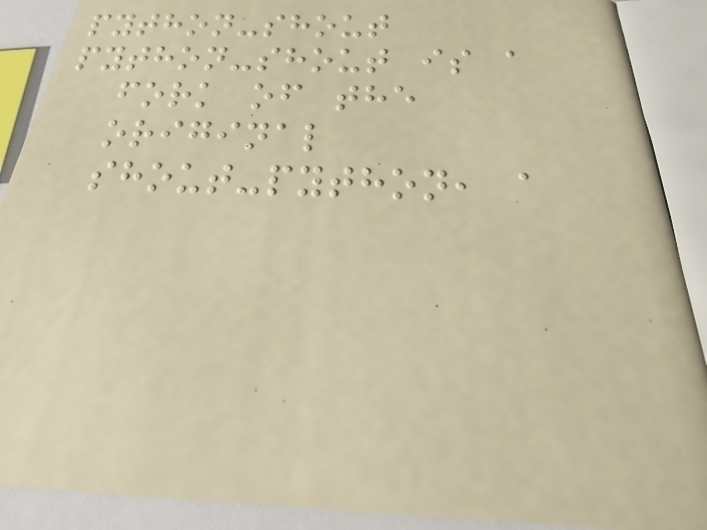python-shout
python-shout is a
fork of the
original
shout-python, a
